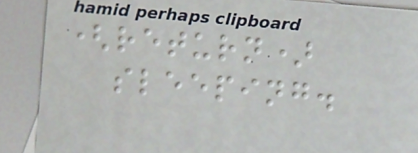(return)
sleeping.
